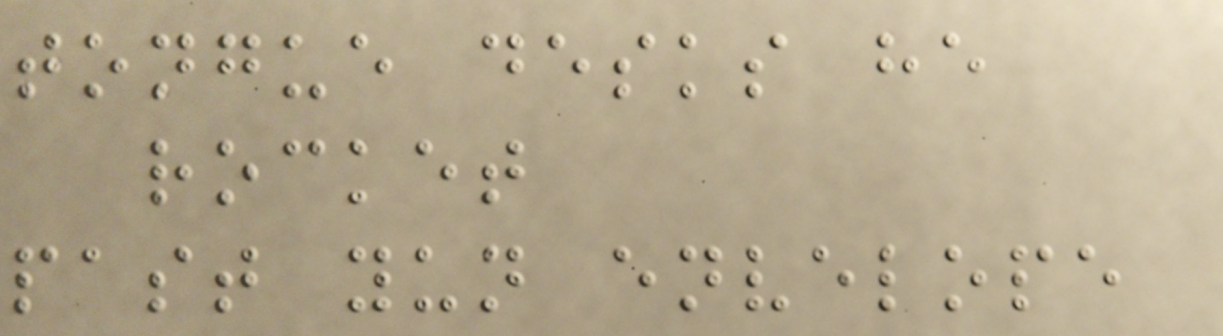tongue desks he
rocket
past yun envelope
